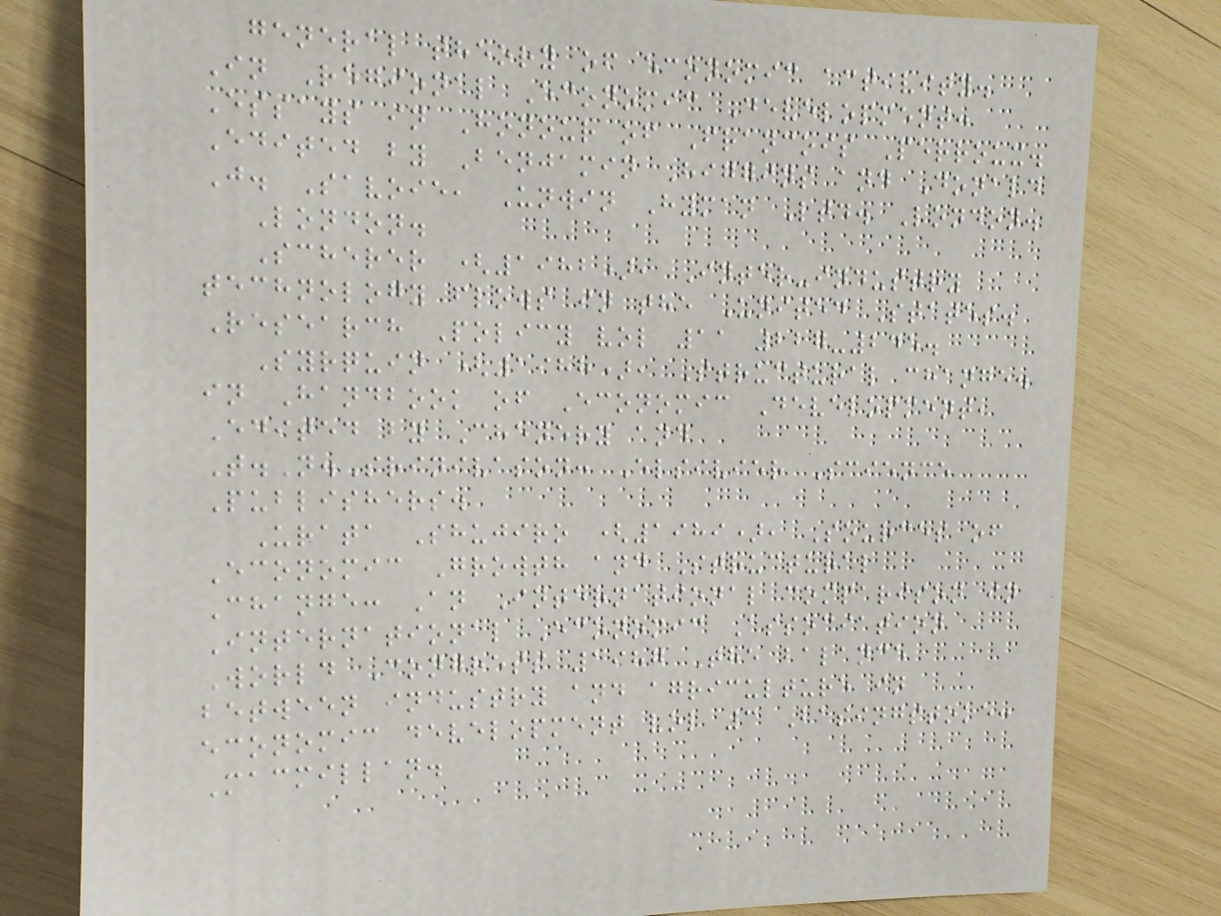general theory of economic activity.
In Regional Economic Development:
Essays in Honour of Francois Perroux.
Edited by Benjamin Higgins and Donald
J. Savoie, Unwin Hyman Ltd. London.
London.
Scherer (1982), Inter-industry
technology flows in the United States.
Research Policy vol 11 227-245.
Syrquin (1988), Structural change.
in Handbook of Economic Development,
Edited by Chenery and
T.N.Srinivason: Elsivier Science
Publishers.
Urata Shujiro (1989), Sources of
Economic Growth and Structural
Change: An International comparison in
International Economic Association
World Congress 1987 The balance
between industry and agriculture in
economic development vol 3 Basingstoke:
Macmillan.
